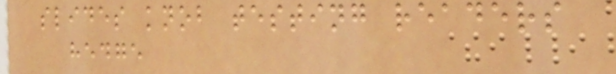slides knob testing readers
hedge
